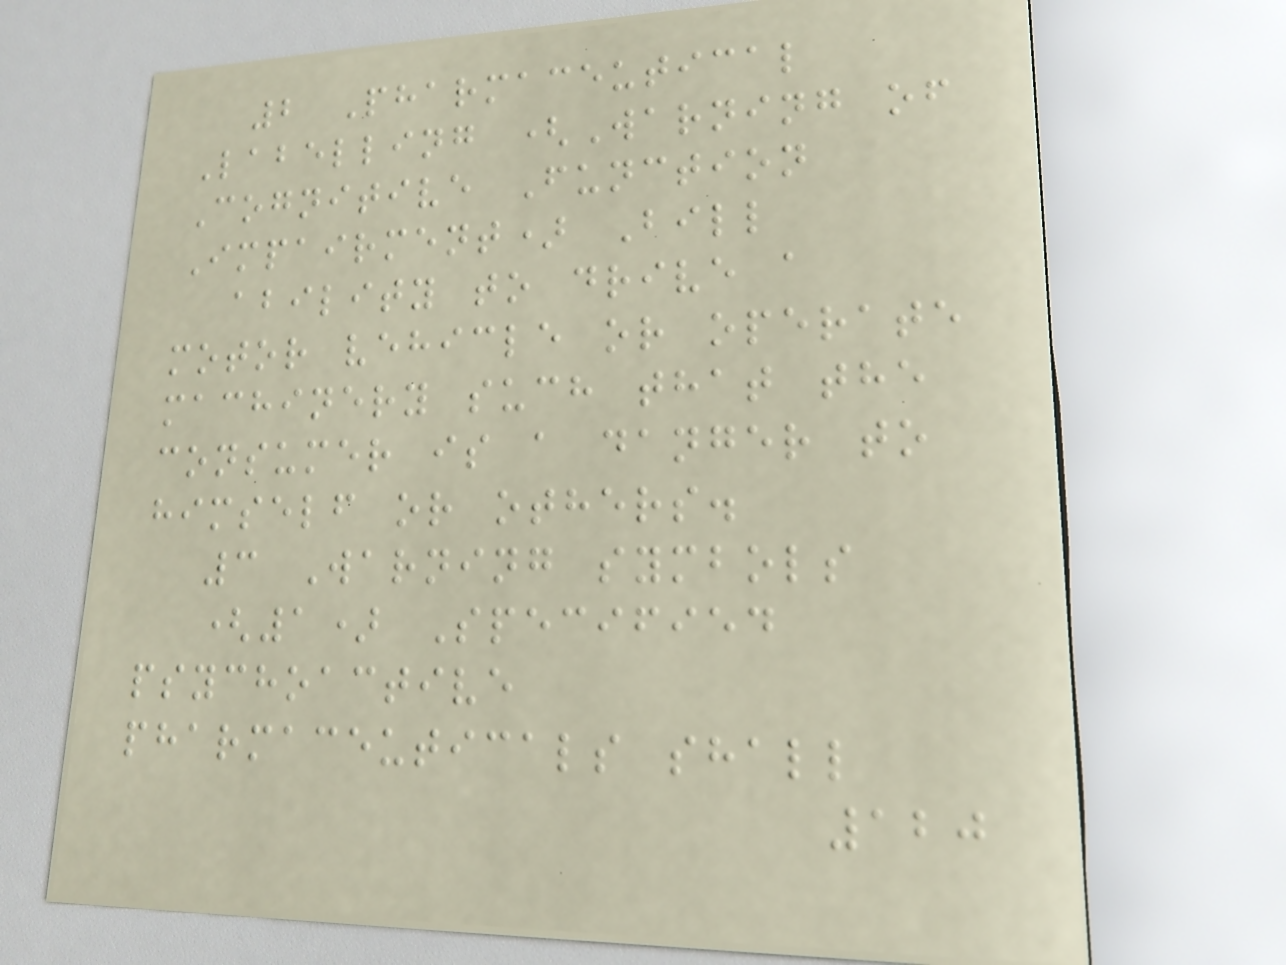2 Pharmaceutical
Labelling (Warning of
Cognitive Function
Impairment) Bill
ability to drive a
motor vehicle or operate
machinery such that the
consumer is a danger to
himself or others.
3 Warning symbols
(1) Specified
psychoactive
pharmaceuticals shall
120
